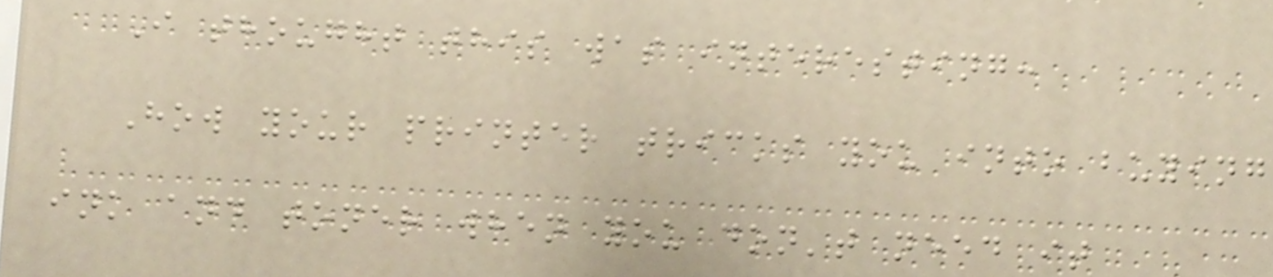I thought this was interesting:
How your printer tricks you into buying
ink and toner when you don't need it
